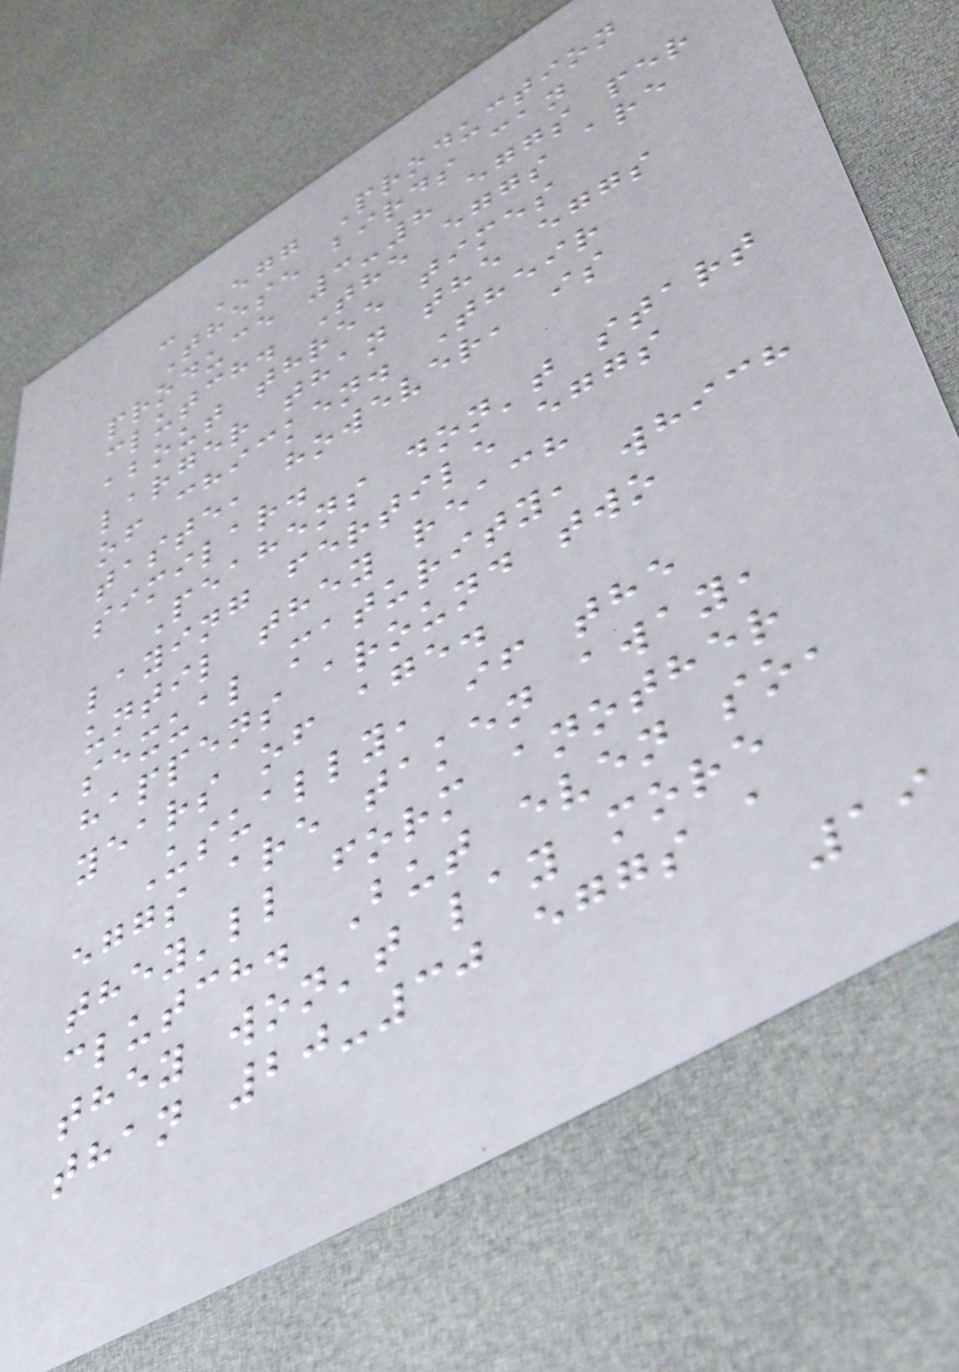- Egg Production
These birds can
produce 3-8 eggs per
clutch. The eggs are
about three times
larger than the eggs
of chicken. Their
taste, however, is
similar.
Peahens don't start
laying fertile eggs
until they reach
sexual maturity, which
happens around two
years of age.
Usually, if the
eggs are taken away,
they'll form another
clutch. But even so,
they won't lay more
than 20-30 eggs a
19
